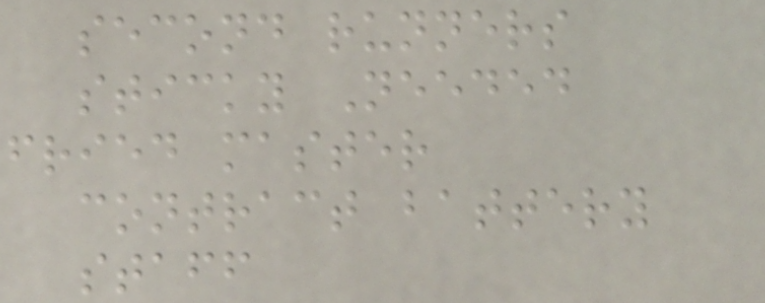second runners
sticky Needed
fried master
contract battery
staff
